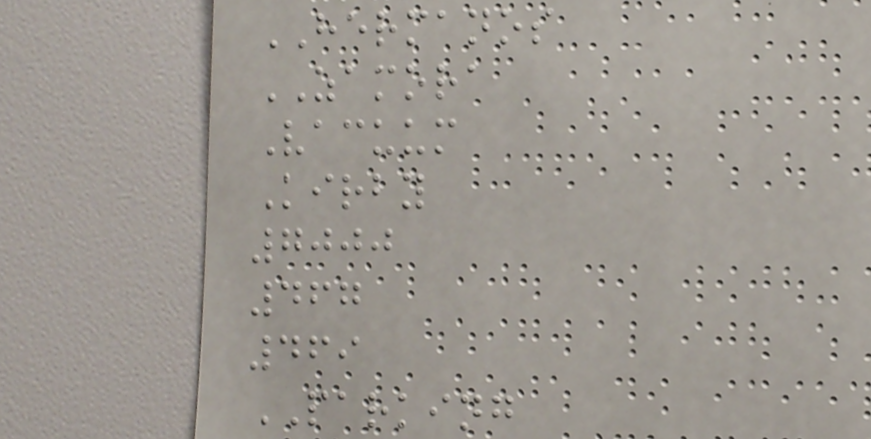HERMANOS
ZAMORA
Vacuum
Kirby
7000
467
469
PARKING
